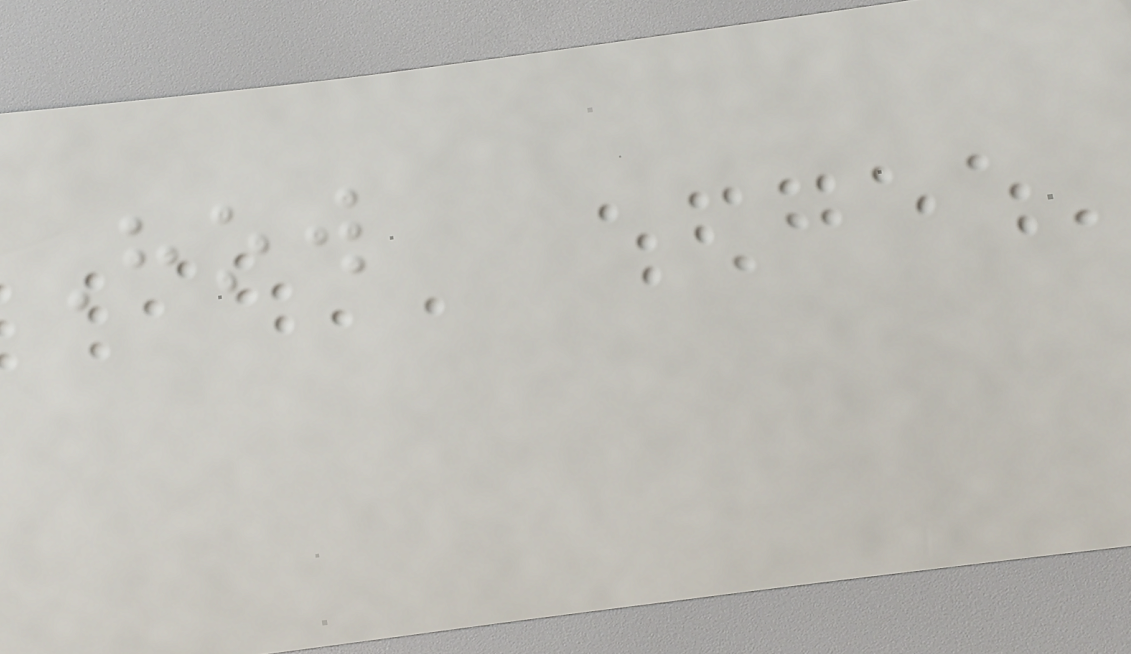How
